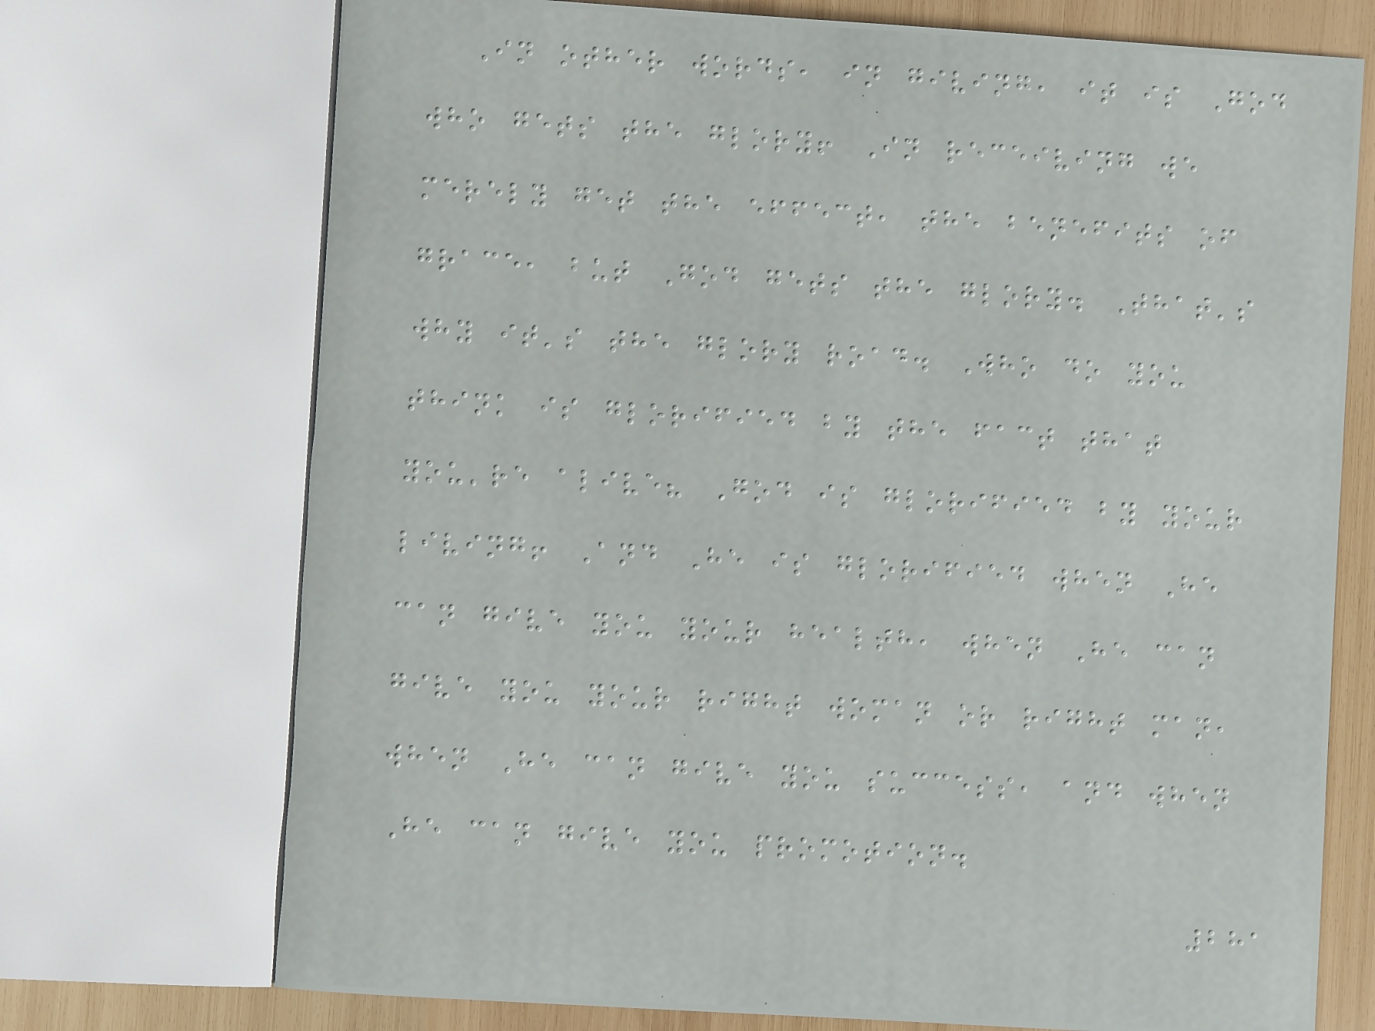In other words, in giving, it is God
who gets the glory! In receiving we
merely get the effect, the benefits of
grace, but God gets the glory. That's
why it's the glory road. Who do you
think is glorified by the fact that
you're alive? God is glorified by your
living! And He is glorified when He
can give you your health, when He can
give you your right woman or right man,
when He can give you success, and when
He can give you promotion.
281
